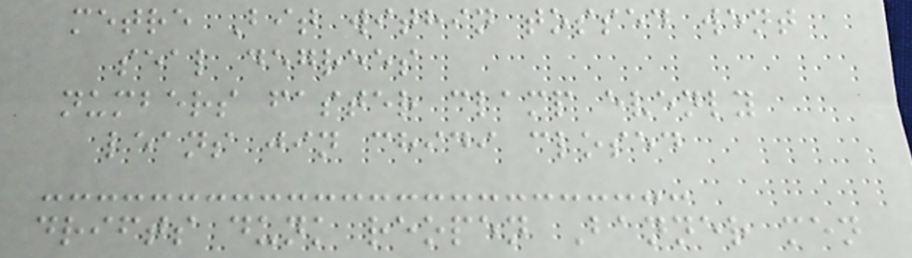metre Bit within tossed went
seal degrees
numbers faster clamp evenly
leans jin chidi closed
drifts dunk reopen Banner men
